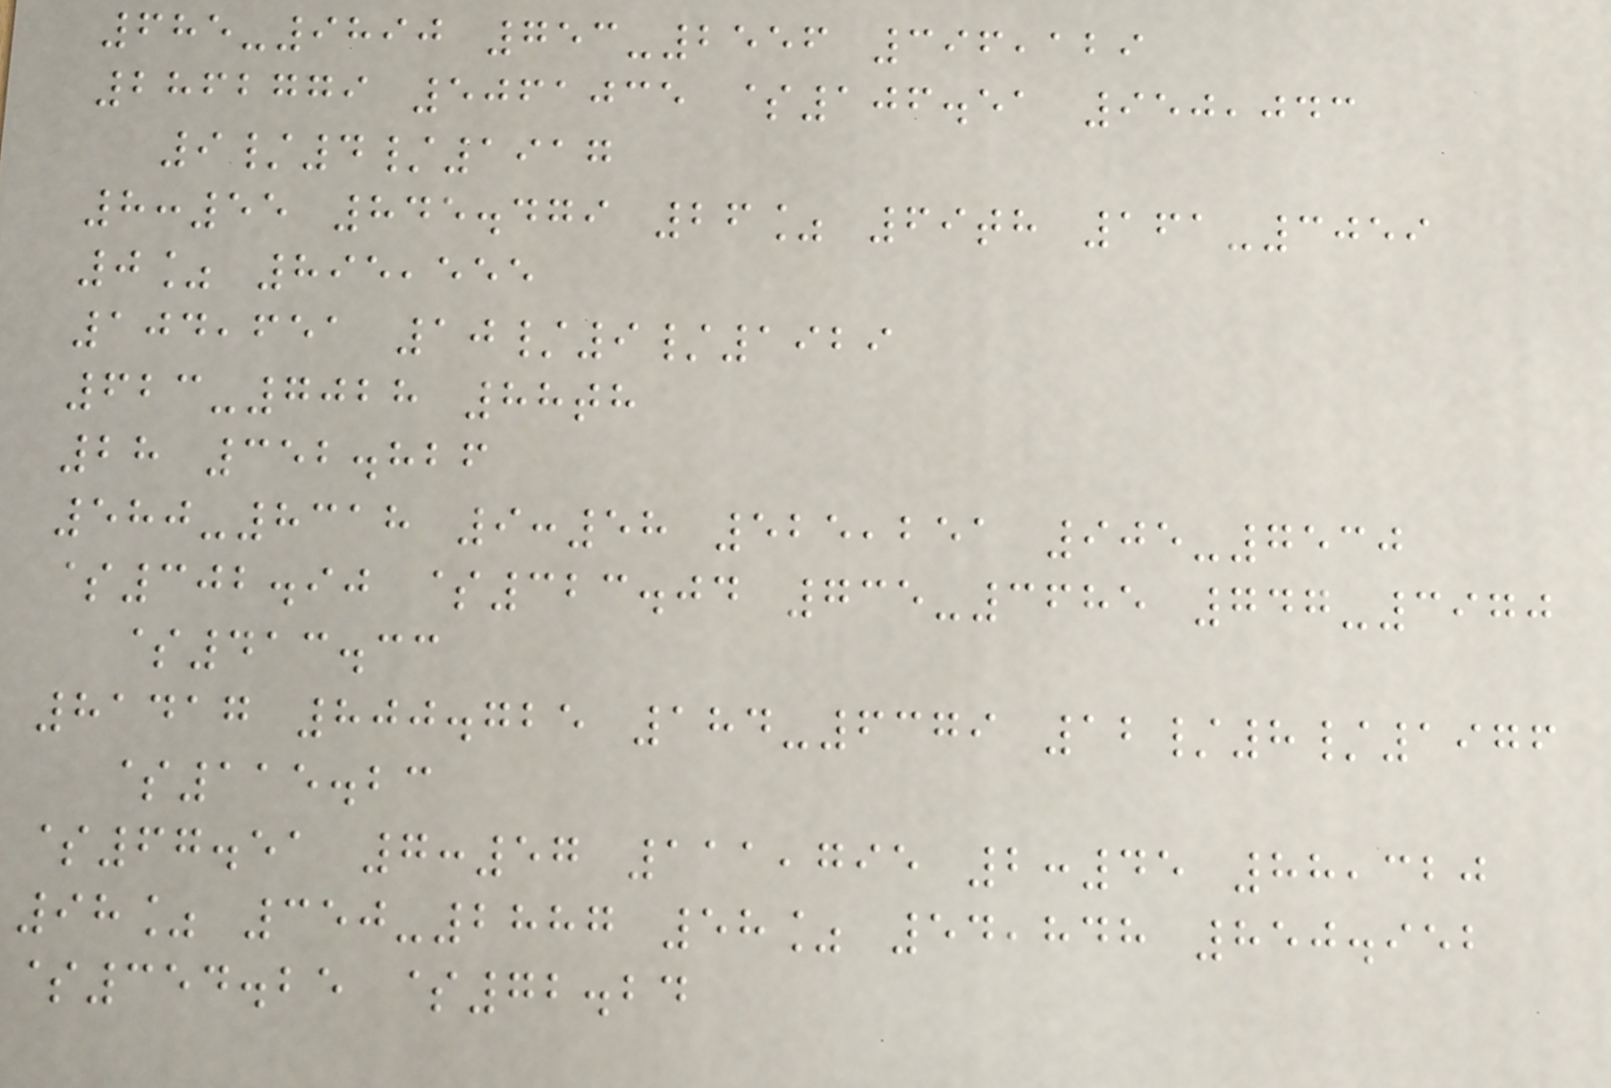685-9890 753-2556 396,129
2862779 5061035 $106.51 950,043
9/4/1917
8:55 845.479 26% 69th 161-3059
0% 895,555
104,651 10/9/1929
623-7028 88th
28 352.826
580-8318 9:58 525,251 905-7530
$302.90 $323.04 735-3685 747-3970
$413.33
81417 800.725 184-6379 12/8/1976
$115.23
$67.51 7:57 111,795 2:45 88,320
98% 350-2887 58% 54,848 850.952
$354.25 $72.24
